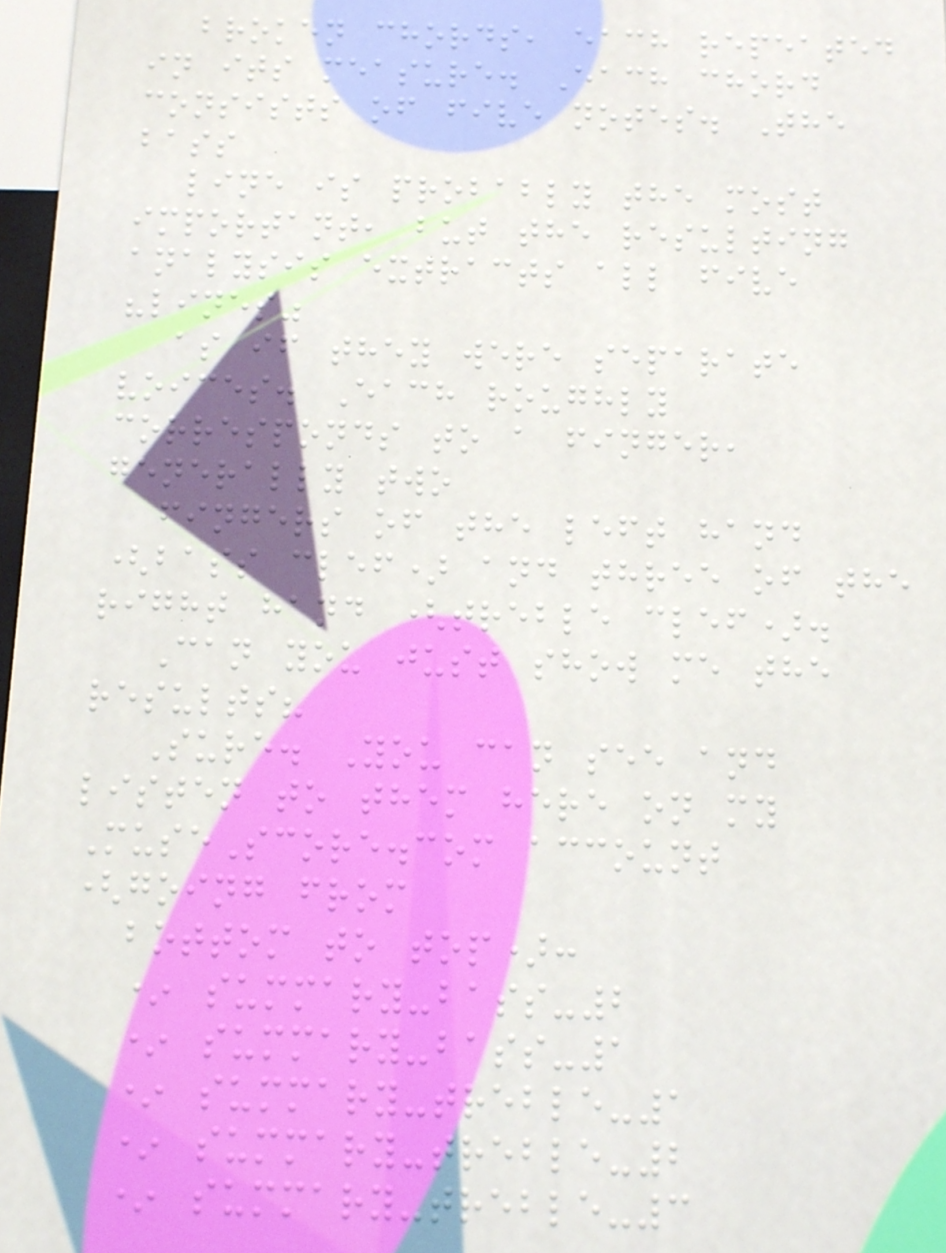broken chords, each repeated
in its measure. Each chord
consists of five notes. The
bass
line is probably the most
important, but the resulting
analysis extracts all five
"lines"
as if they were separate
voices. Each roughly
corresponds to a finger,
generally two
fingers of the left hand
(bass clef) and three of the
right hand (treble clef).
Can you just show me the
results?
Sure. You can see and
listen to them here on my
MuseScore.com account
(going from
bottom to top):
* summary-bass-2
* summary-bass-1
* summary-treble-1
* summary-treble-2
* summary-treble-3
